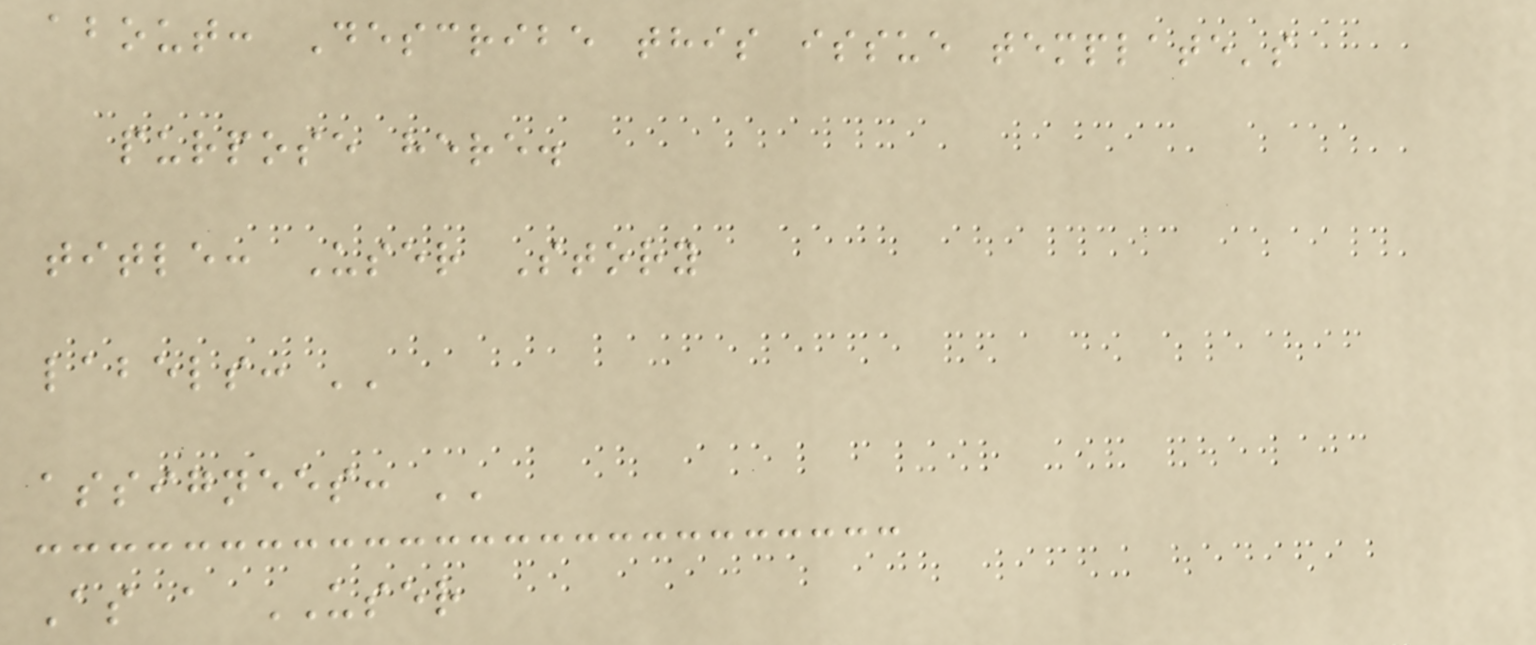about: Describe this issue template's
purpose here.
title: User Story
labels: ''
assignees: ''
As a USER
